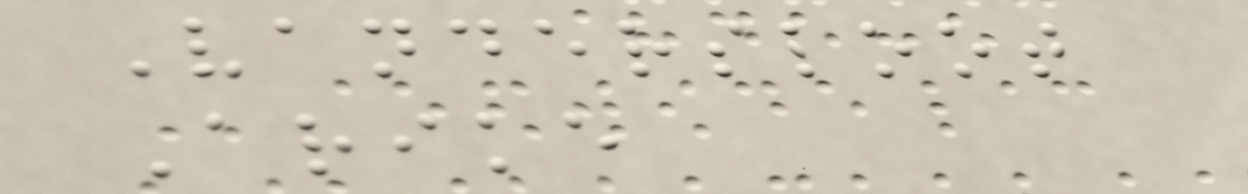Vandersloot
Arike
